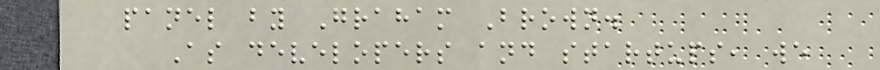panel by Graham Brown.
As developers and startups, we
